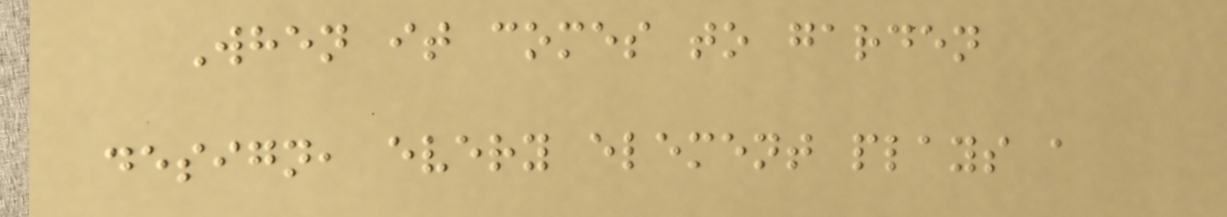When it comes to garden
design, every element plays a
